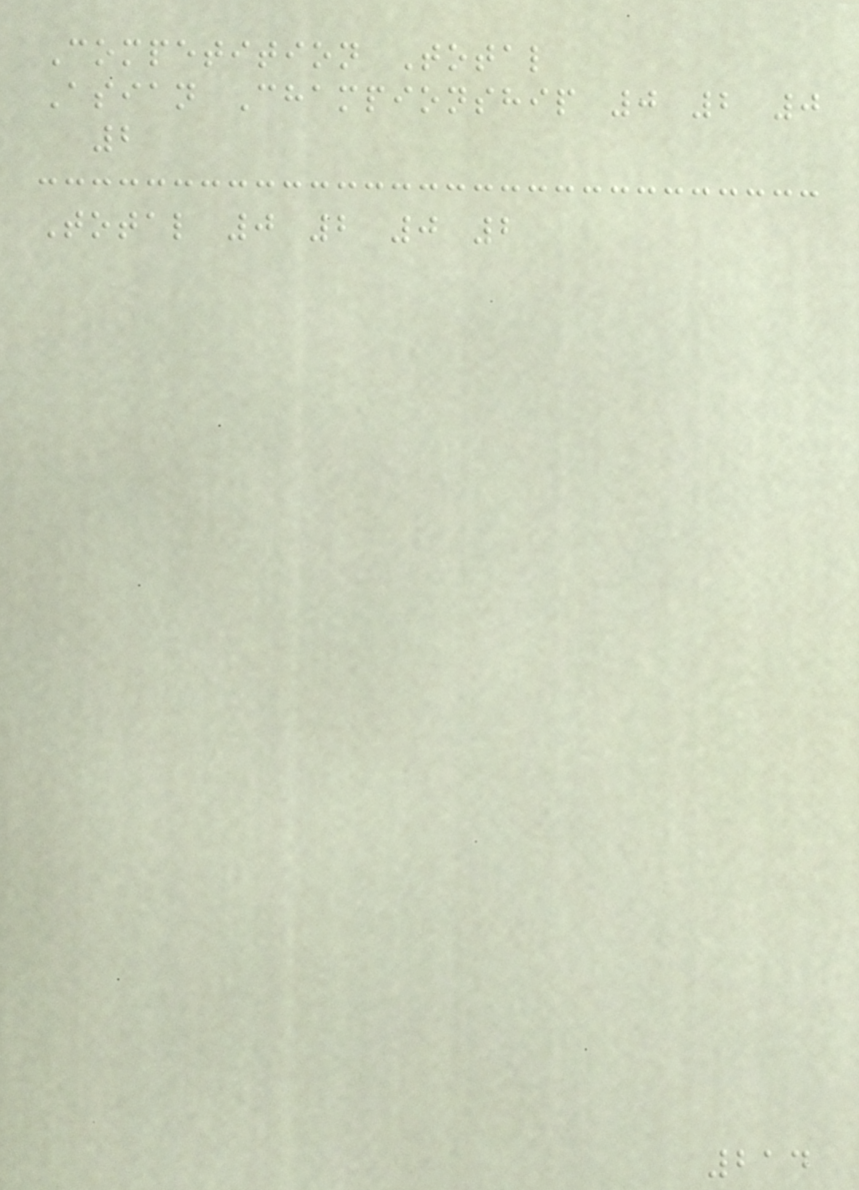Competition Total
Asian Championship 0 2 0
2
Total 0 2 0 2
214
